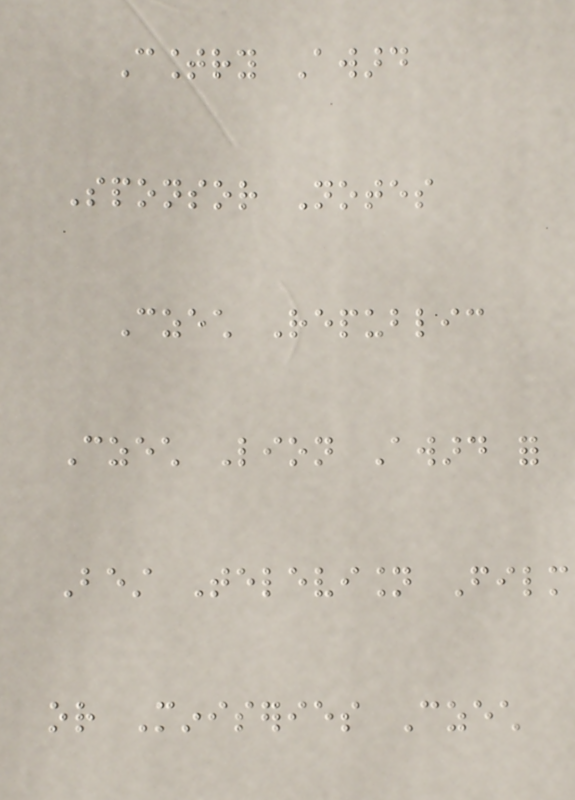Country Award
Sponsor Notes
Czech Republic
Czech Lion Award for
Best Television Film
or Miniseries Czech
